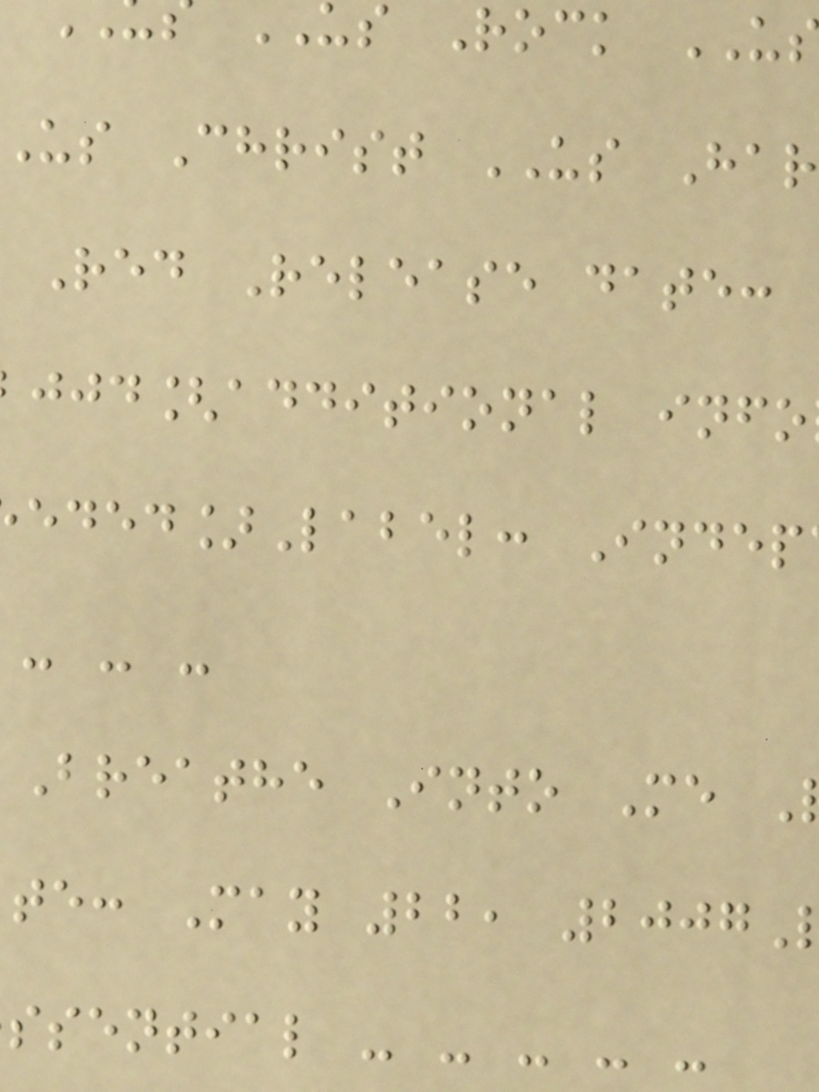us Rock
us Christ US Har
Red Release date:
jjd[additional info
eded]Label: Indep
- - -
Breathe Into Me
te: May 22, 2007
ssential - - - - -
